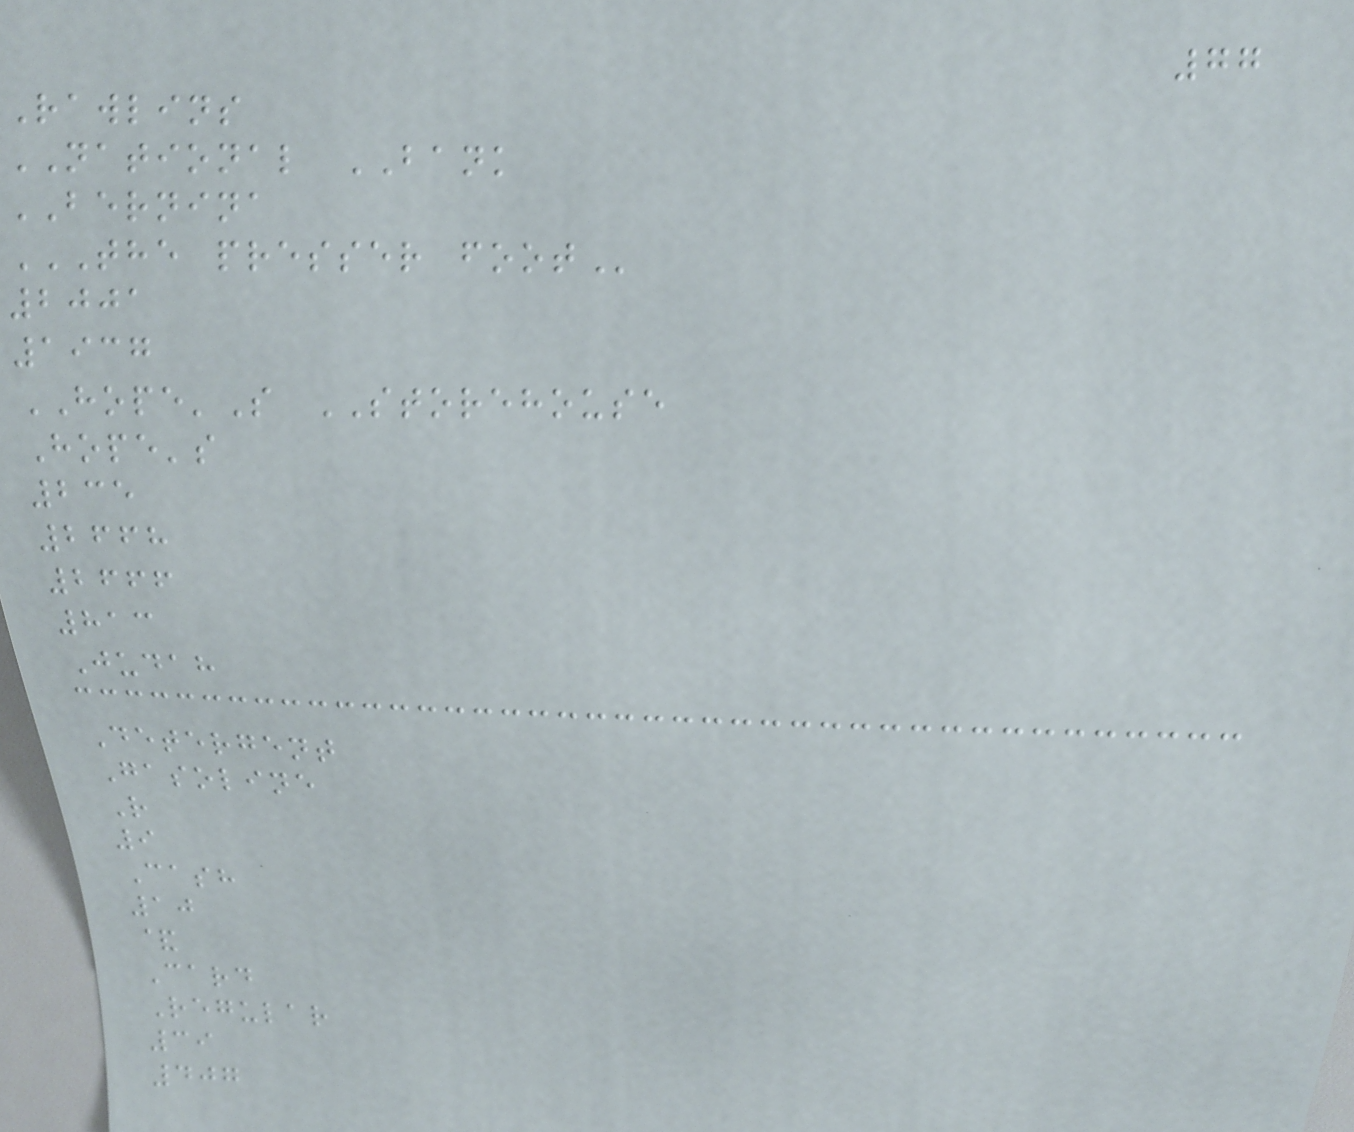77
Rawlins
NATIONAL BANK
BERNINA
THE PRESSER FOOT
2001
1937
HOPE'S STOREHOUSE
Hope's
235
2668
2666
813
Judah
Detergent
Gasoline
R
9
Cash
10
&
Card
Regular
39
407
